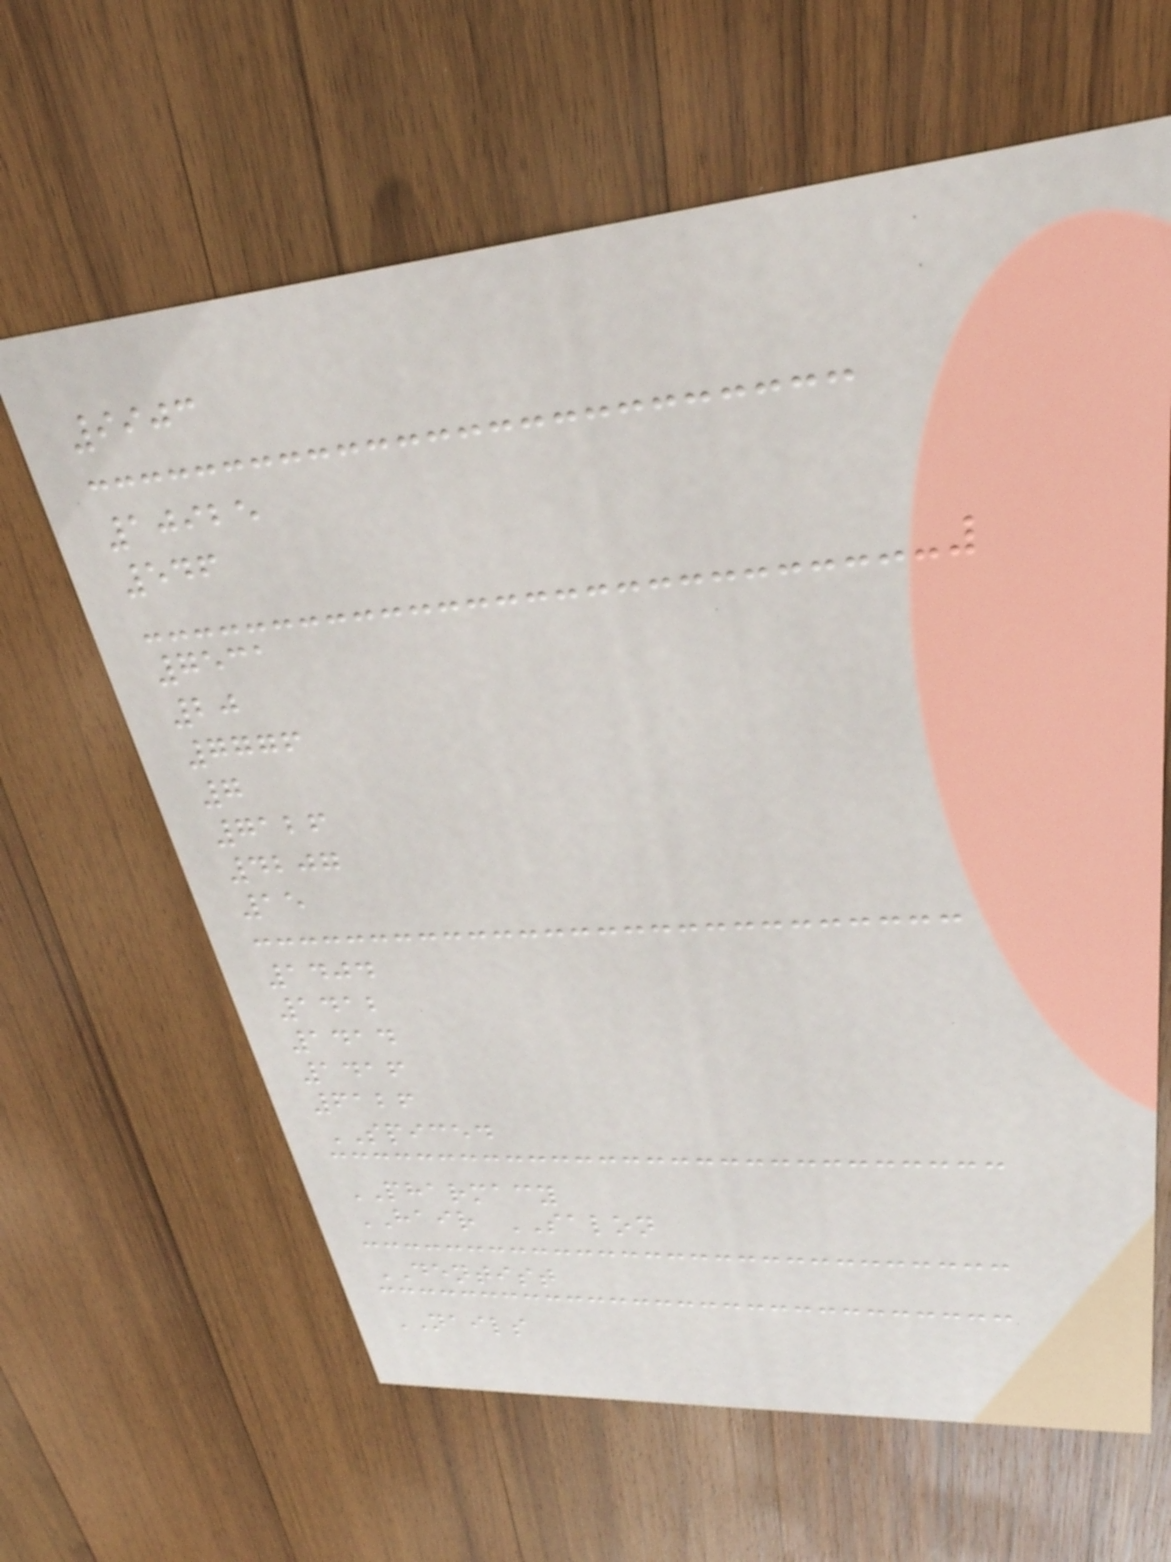9903
10925
546
7531
20
7776
7
7126
4207
15
1404
1412
1414
1416
6126
SPICED
PHARMACY
HAIR SALON
DENTIST
NAILS
